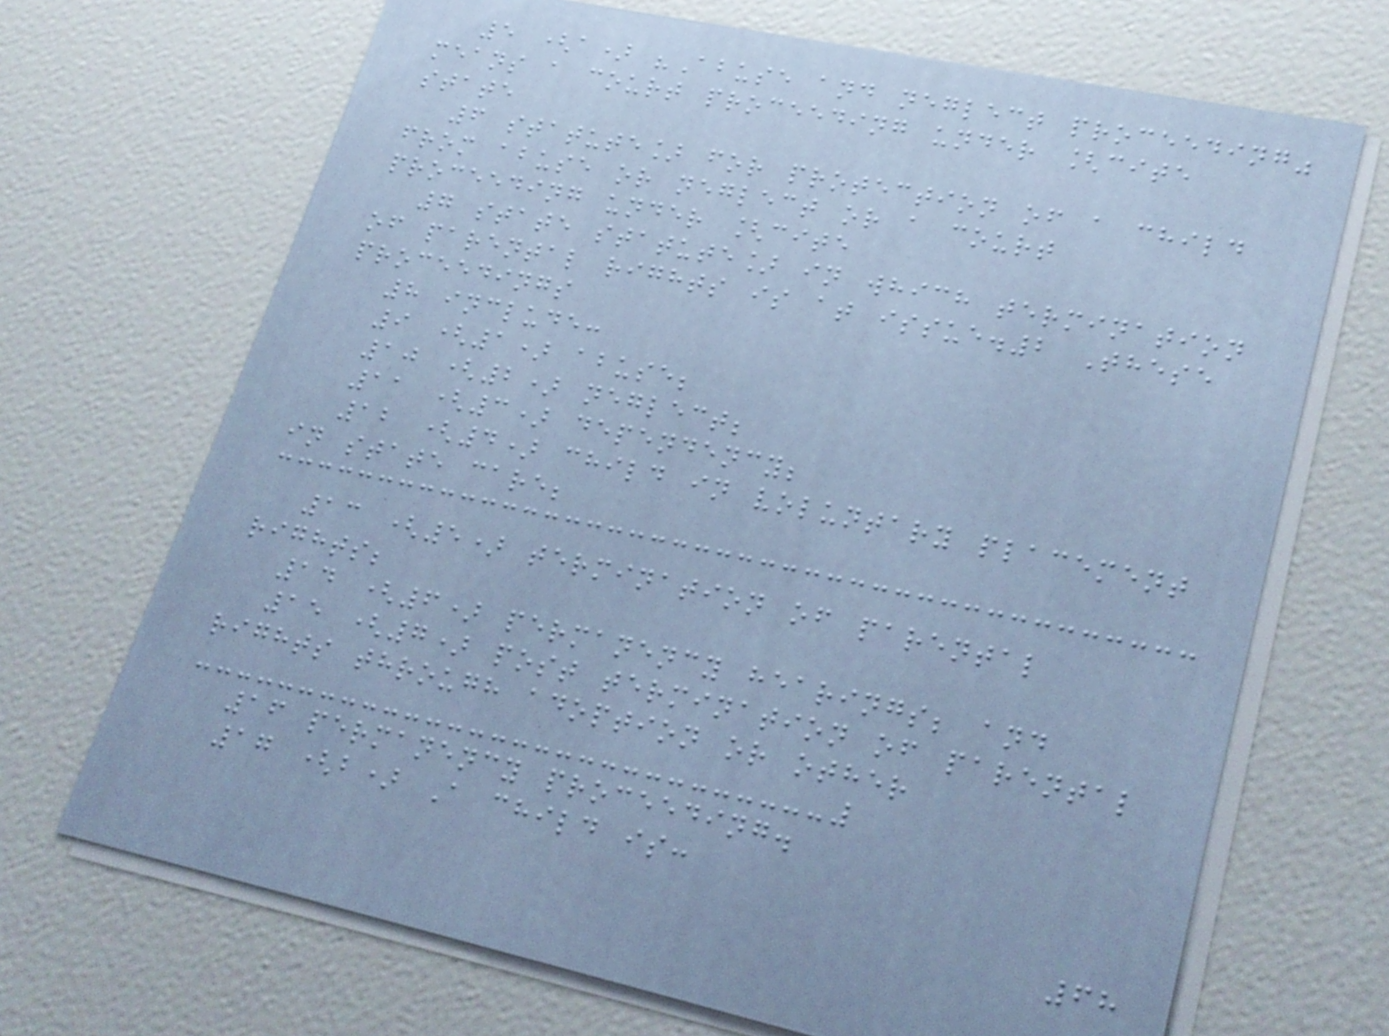5 (a) "Abuse and neglect proceeding"
means a court proceeding under [cite
state
6 statute] for protection of a child
from abuse or neglect or a court
proceeding under [cite
7 state statute] in which termination
of parental rights is at issue.2 These
proceedings
8 include:
9 (1) abuse;
10 (2) neglect;
11 (3) dependency;
12 (4) child in voluntary placement
in state care;
13 (5) termination of parental
rights;
14 (6) permanency hearings; and
15 (7) post termination of parental
rights through adoption or other
16 permanency proceeding.
17 (b) A child is:
68
